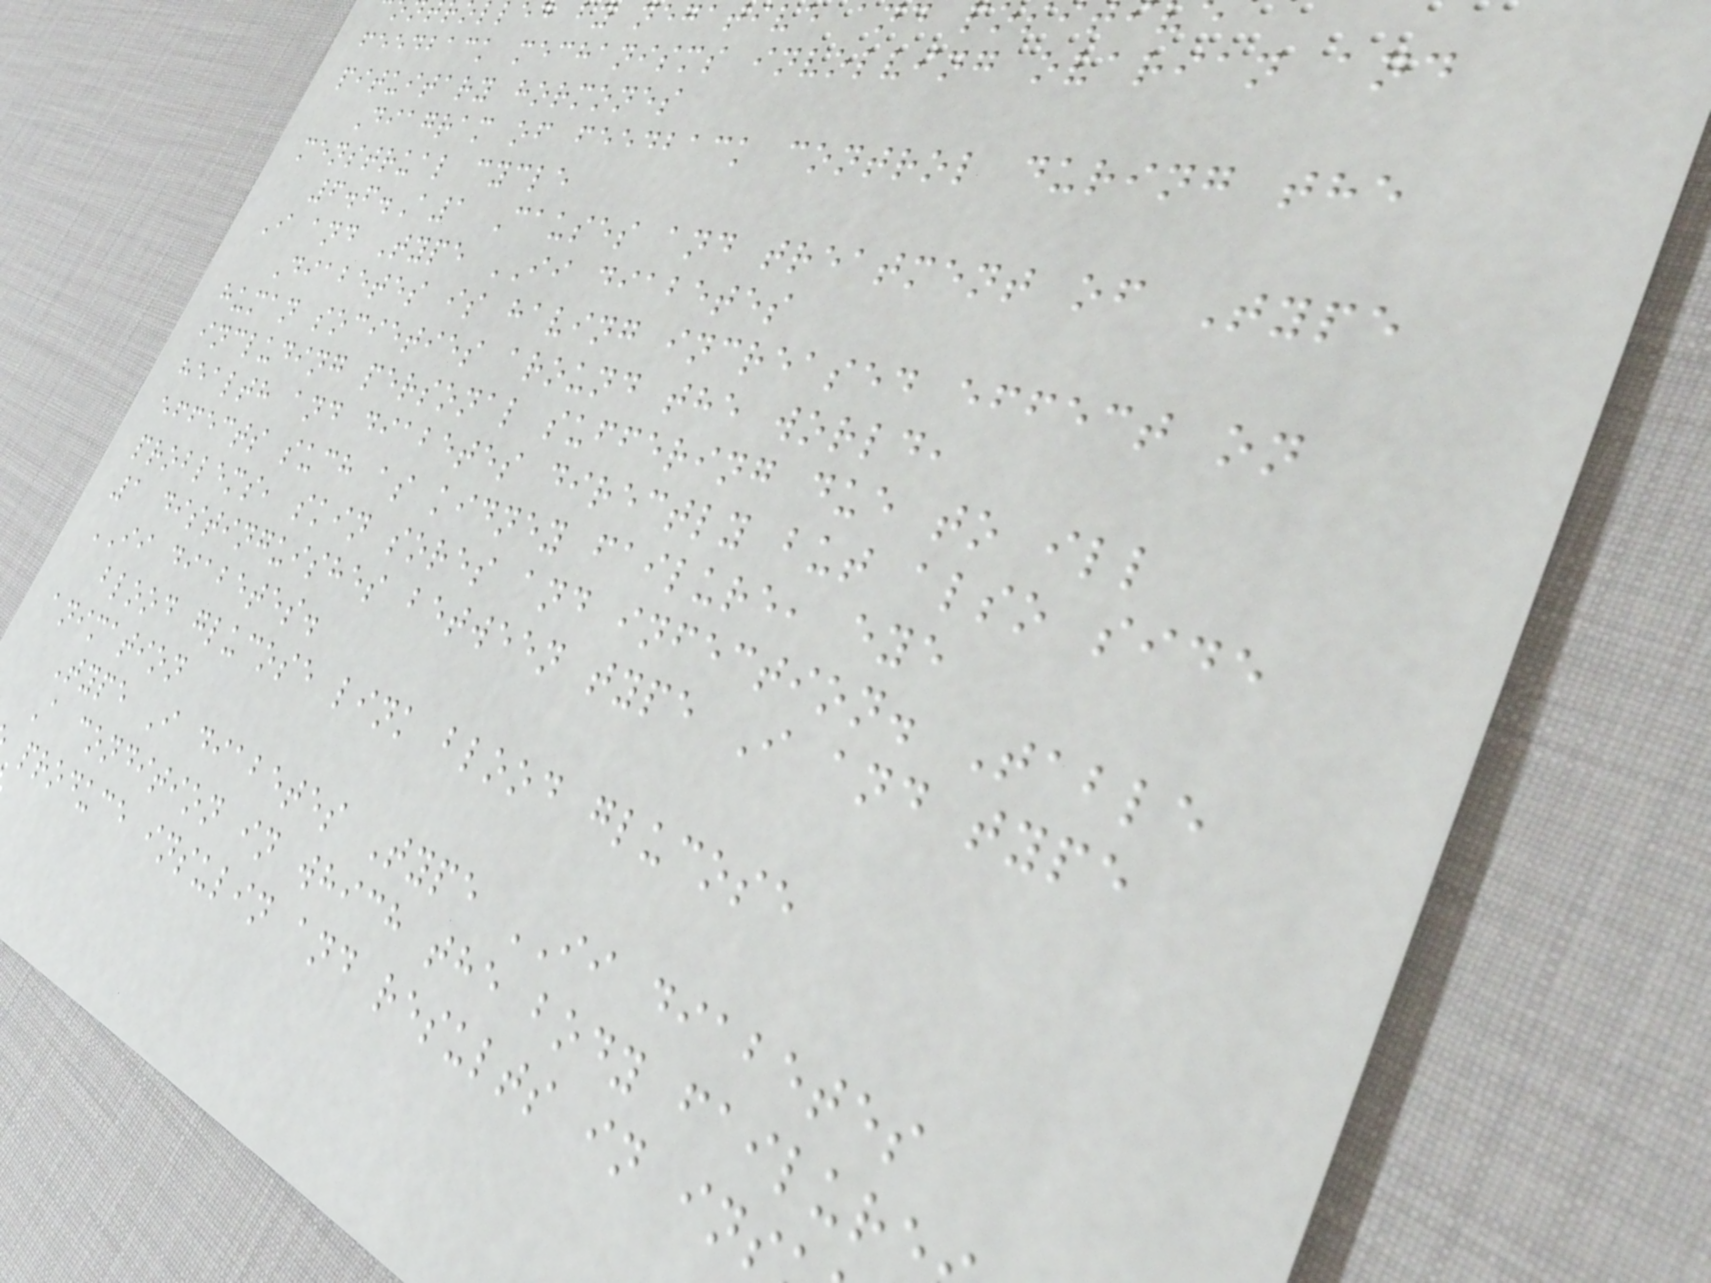lled by negative and pos
feedback mechanisms involving ovarian and
pituitary hormones
Diagram of feedback control during the
menstrual cycle
6.6.A1 Causes and treatment of Type
I and Type II diabetes
Diabetes is having increased effect on
human societies around the world,
including personal suffering due to ill
health and diabetes directly but also side
effects such as kidney failure, eye
problems, skin sores and infection. Table
1 distinguishes between type I and type
II diabetes.
blood glucose link blood glucose
animation
Type I diabetes Type II diabetes
A condition in which the body failure
produce insulin and results in ins
